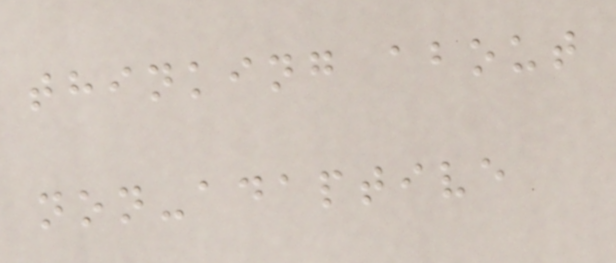thinking about
non-adaptive
